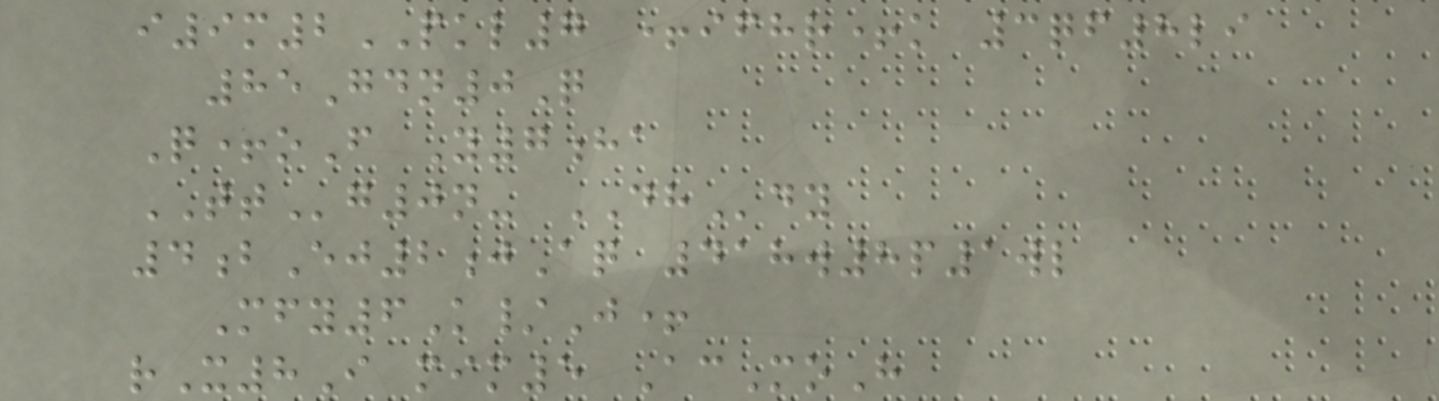i9m2PKL7 +ifhr+k 3qf8li
85Gdn0Q
Q+oF Y7ha
TTg0n- DHdy
4bEj2jAq 418w8p1wl
Mfy6K/J+
rX8I mim5 AcMoH
